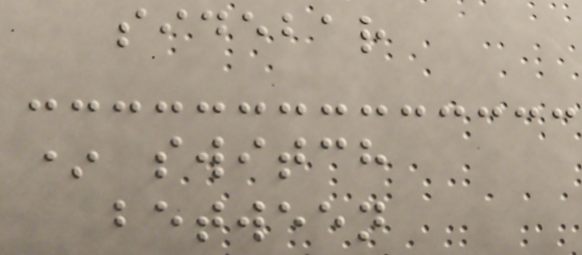sidebar
* switch
between
